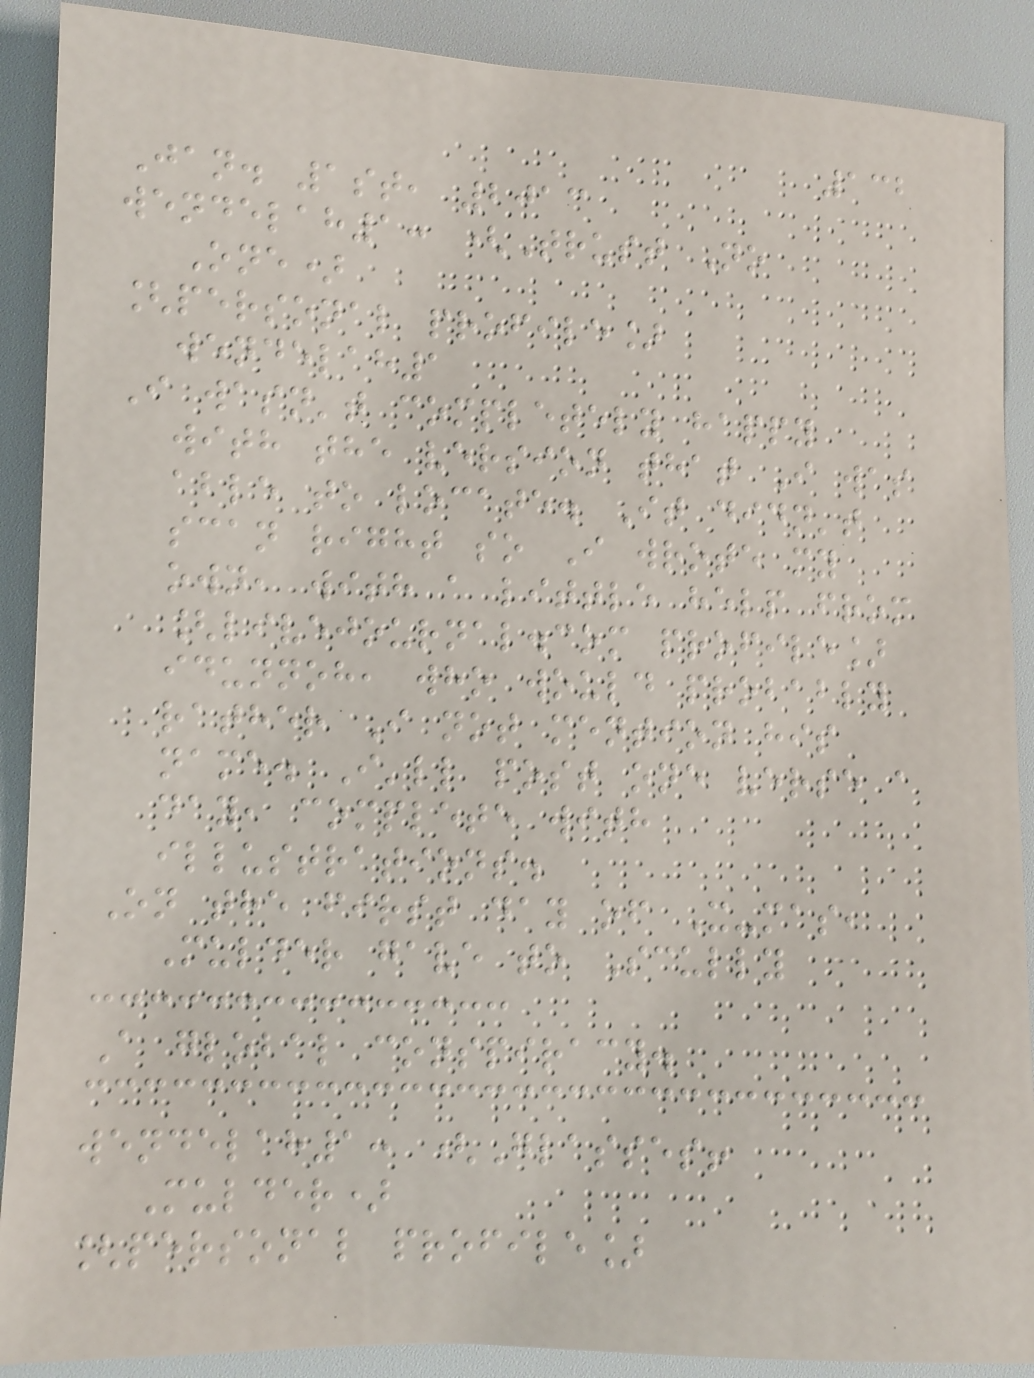132
Jan. 1st, 2013
wendelah1: (Trust No
One)
[personal profile]
wendelah1
I wasn't completely happy
with the version that I was
able to locate. It didn't
scan right so I wrote my
own, with a little help from
[livejournal.com profile]
idunnoh, who would probably
rather I not mention his
name. I'll post one verse a
day, complete with
illustrations.
On the first day of X-mas,
Mulder gave to Scully
A global conspiracy.
wendelah1: (Glasses!
Mulder)
[personal profile]
